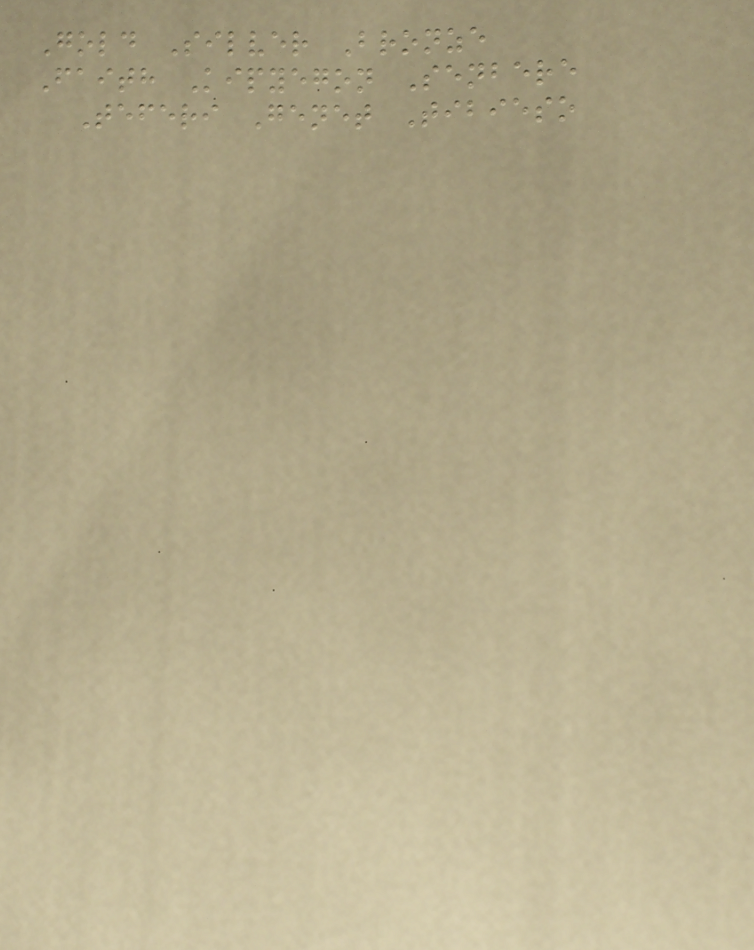Gold Silver Bronze
Faith Kipyegon Senbere
Teferi Genet Tibieso
